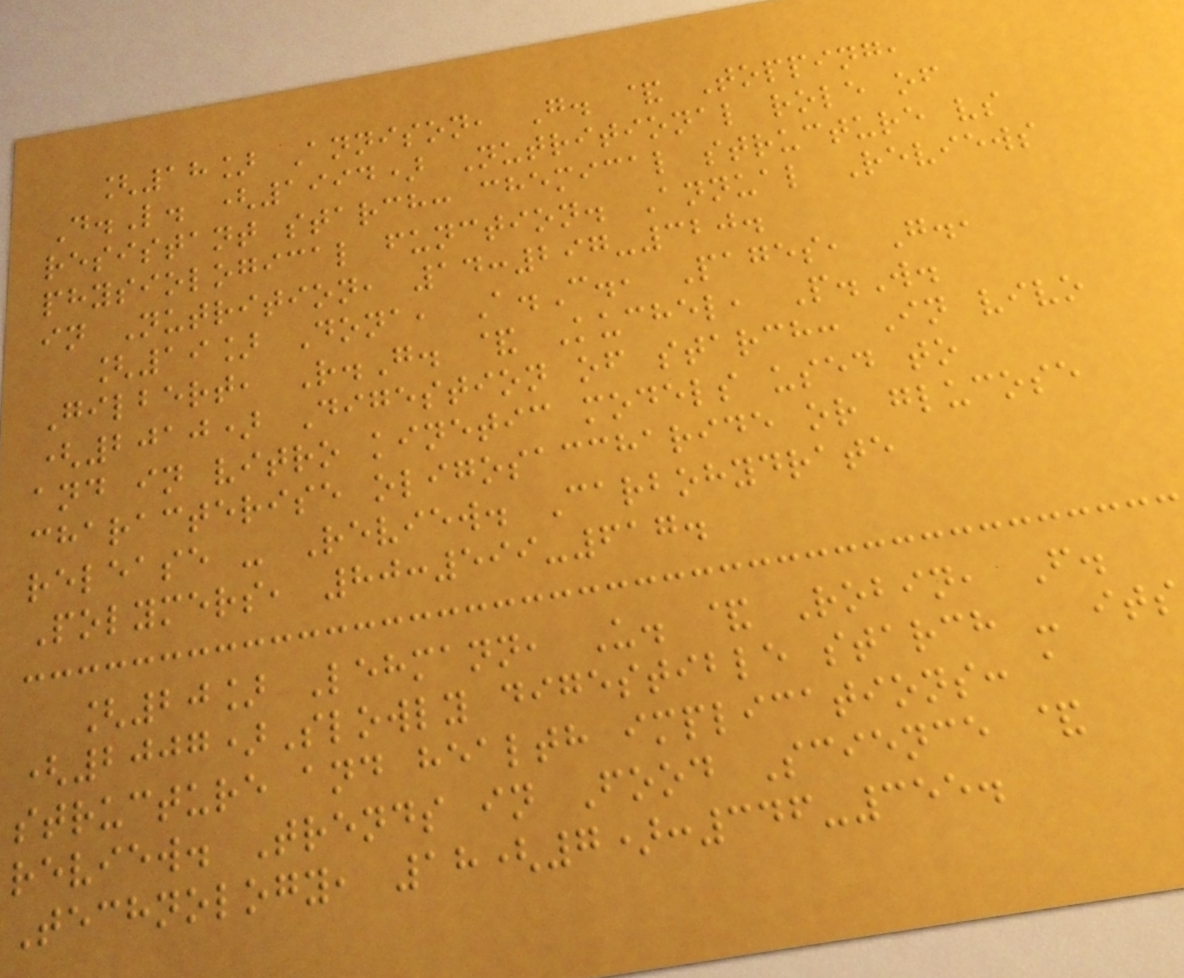[18] Annison, G. & Topping,
D.L. (1994) Nutritional role of
resistant starch: chemical structure vs
physiological function. Annual Reviews
in Nutrition, 14:297-320.
[19] Dona, A.C., Pages, G.,
Gilbert, R.G. & Kuchel, P.W.
(2010) Digestion of starch: In vivo
and in vitro kinetic models used to
characterise oligosaccharide or glucose
release - Review. Carbohydrate
Polymers, 80:599-617.
[20] Lehmann, U. & Robin, F.
(2007)Slowly digestible starch - its
structure and health implications: a
review. Trends in Food Science &
Technology, 18(7):346-355.
